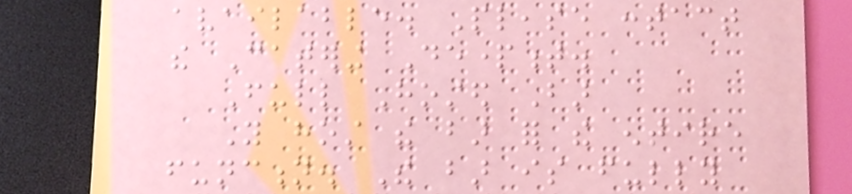available. Please contact
the Catering Department.
Full Hosted Bar
You host the bar for the entire
function. The bar is fully
